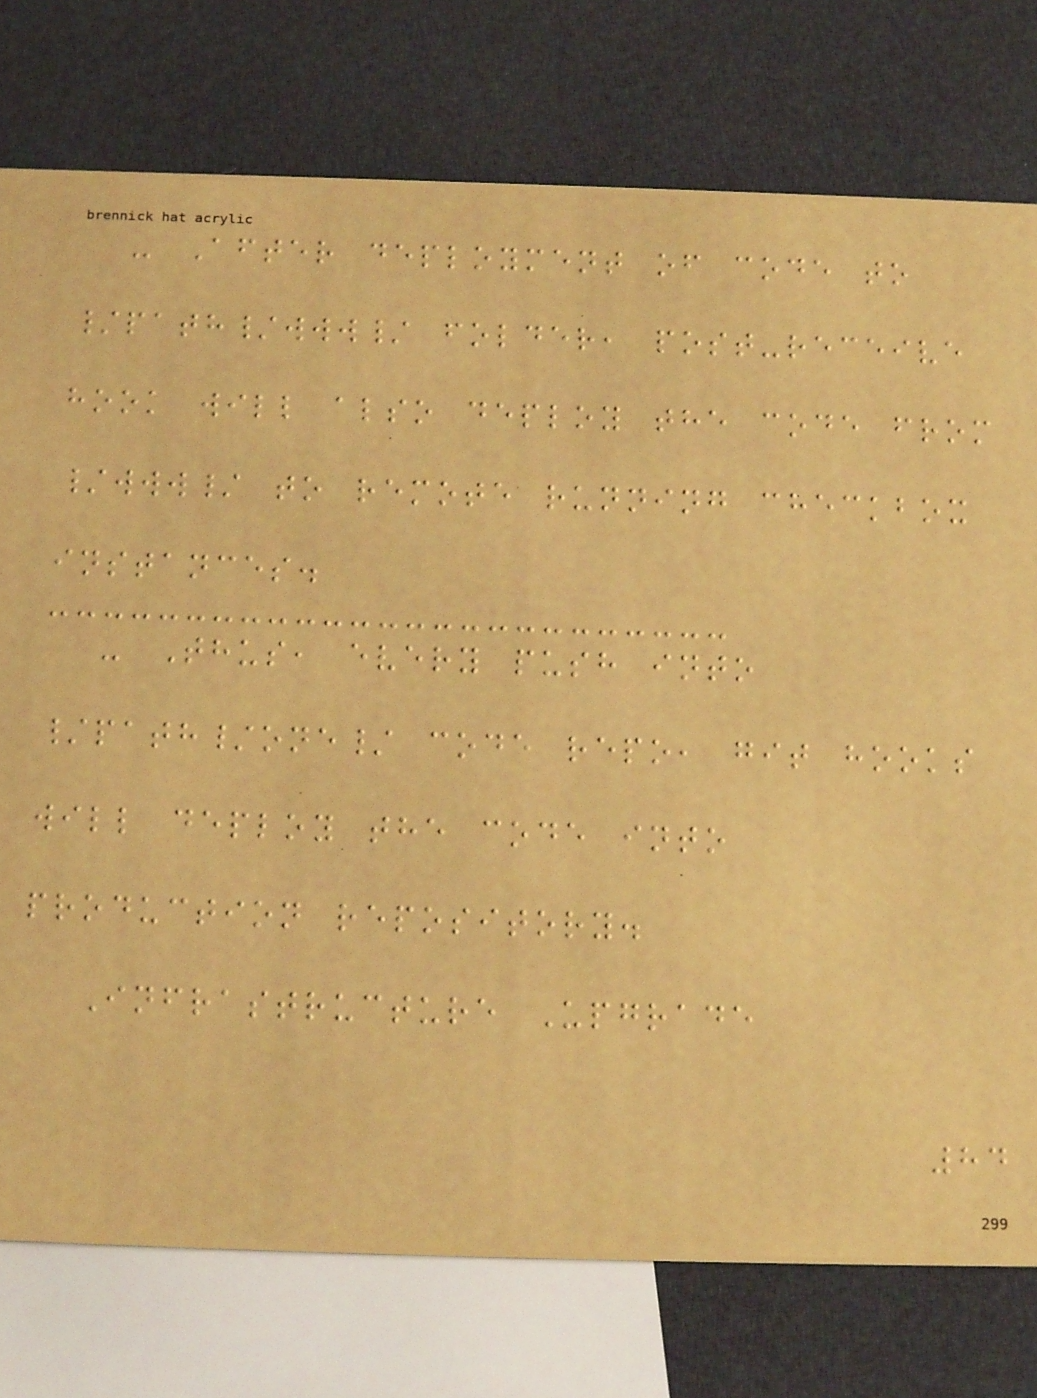- After deployment of code to
/path/www/ folder, post-receive
hook will also deploy the code from
/www/ to remote running checkbox
instances.
- Thus, every push into
/path/one/ code repo, git hooks
will deploy the code into
production repository.
Infrastructure Upgrade
84
